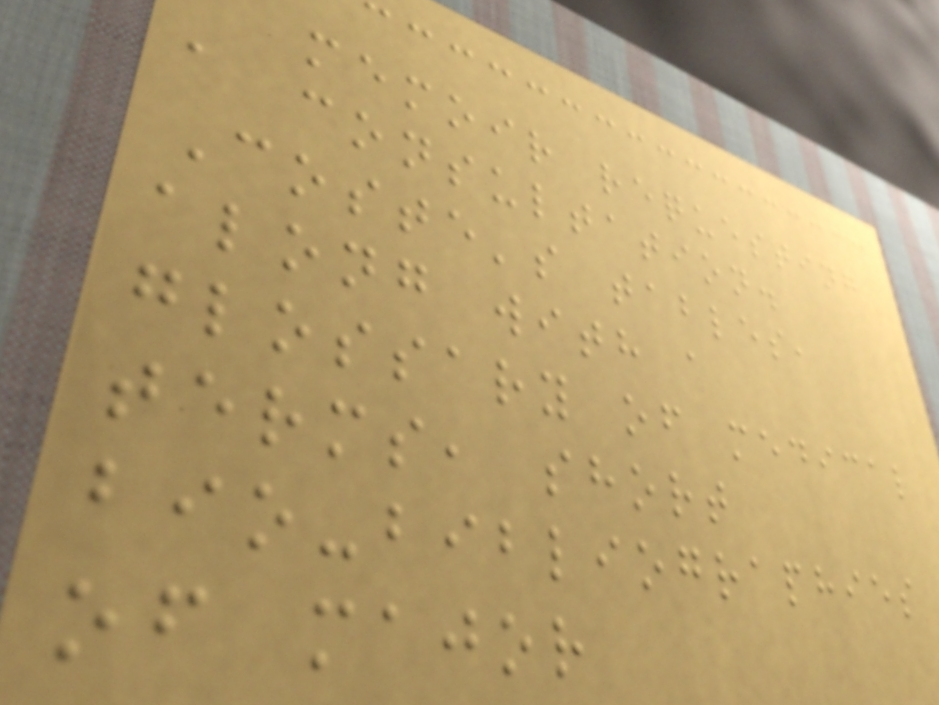memoir requesting
a consultation.
Coste's tables,
along with a
glossary of medical
terms, short
bio-bibliographies
of major
